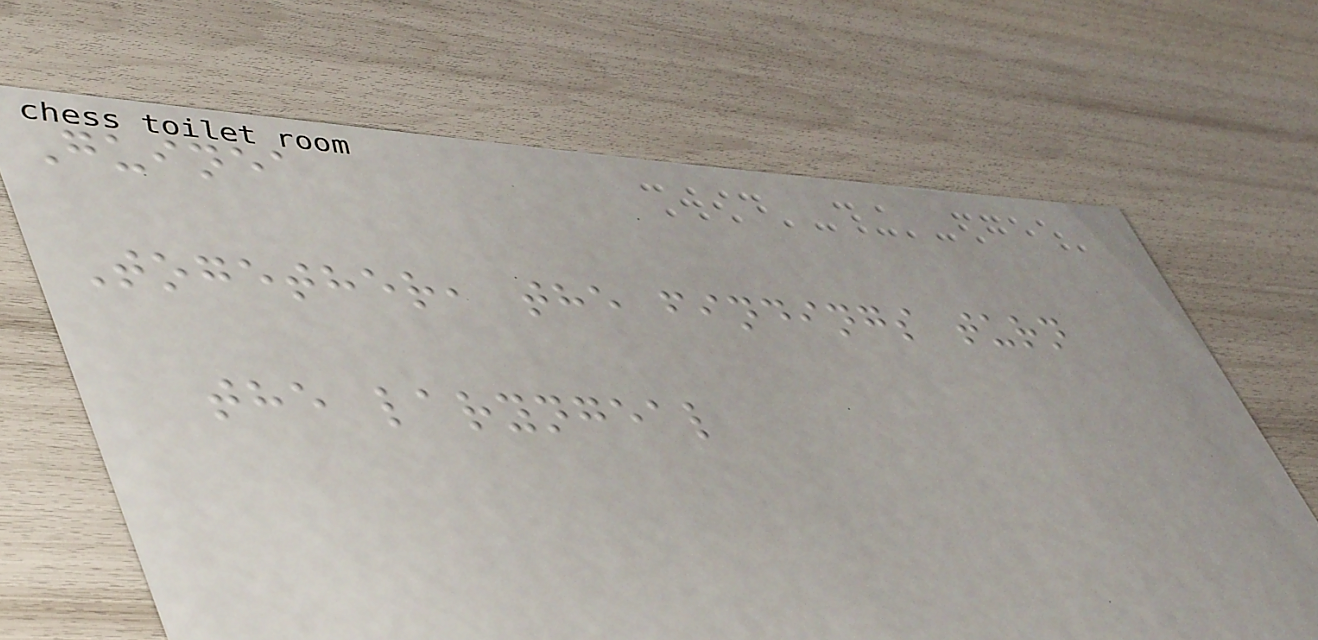Guinea
Together, the findings turn
the laryngeal
